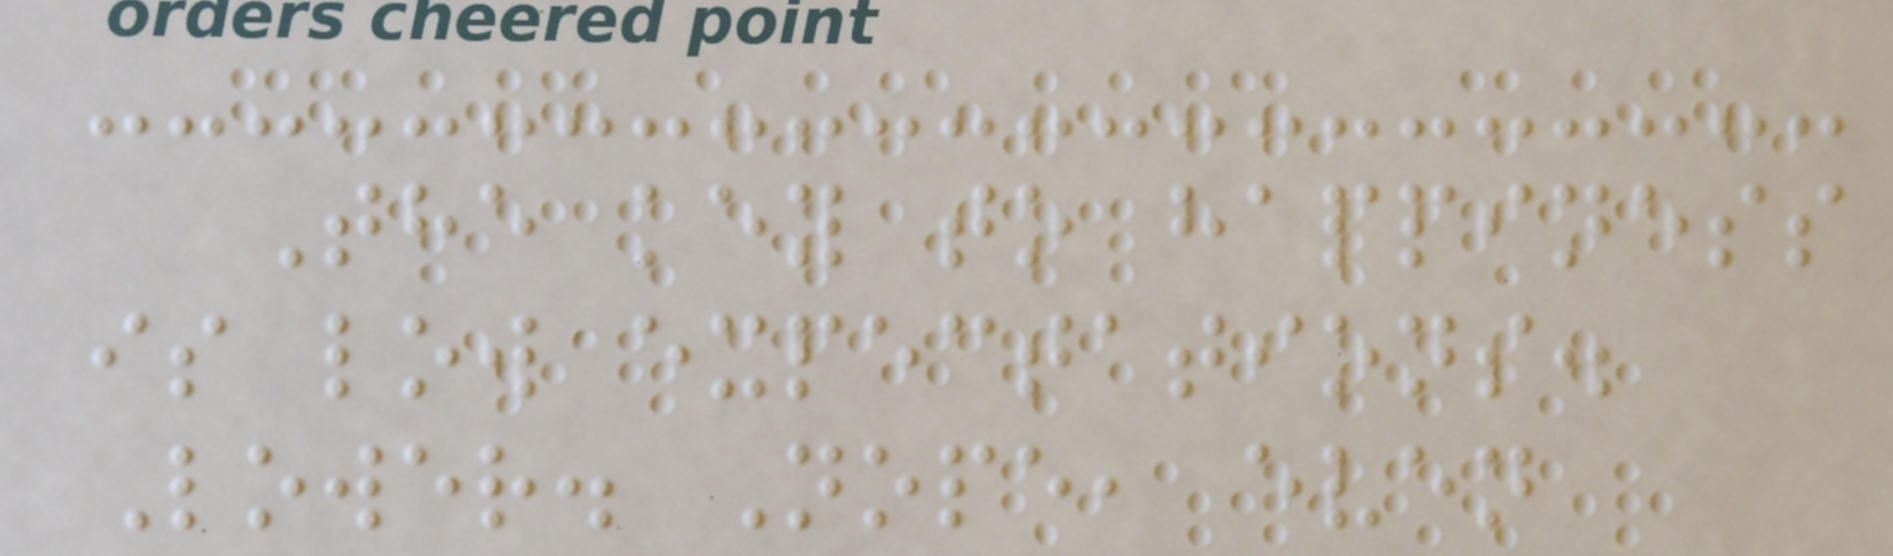The key to happiness
is low expectations.
Lower. Nope, even
